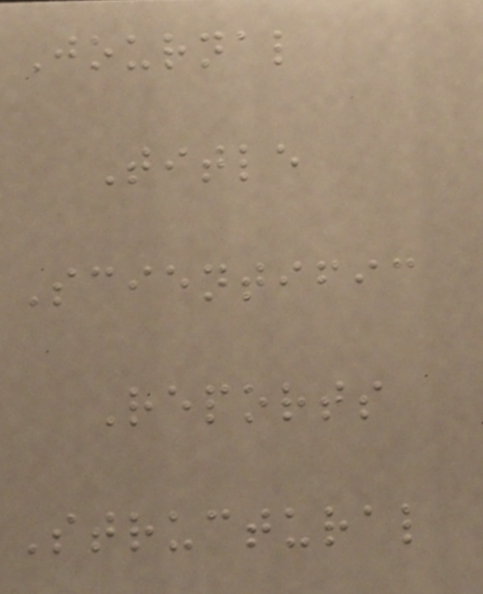Journal
Title
Scientific
Reports
Structural
